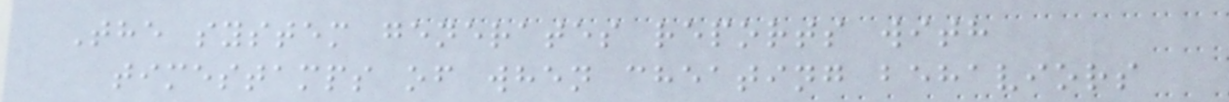The system generates reports with
timestamps of when cheating behaviors
